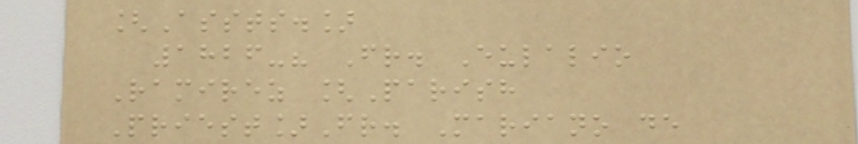[Assts.]
1826-? Fr. Eulalio
Ramirez [Parish
Priest]Fr. Mariano de
